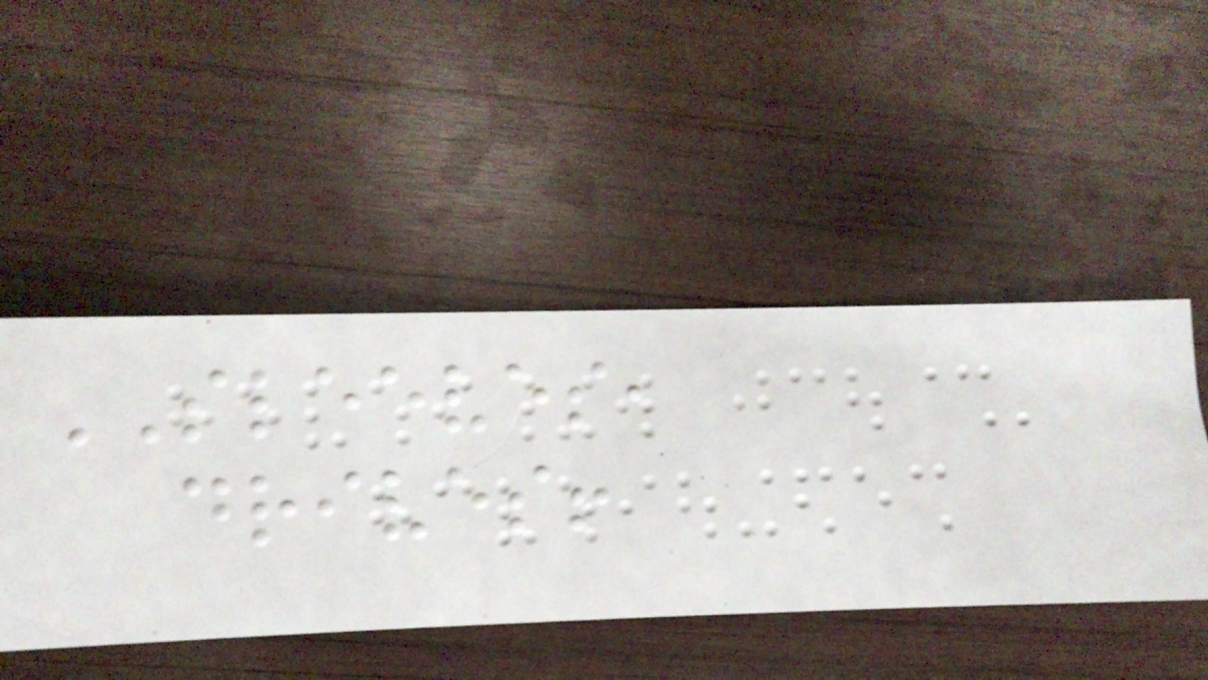SLEEVES,
drives!
